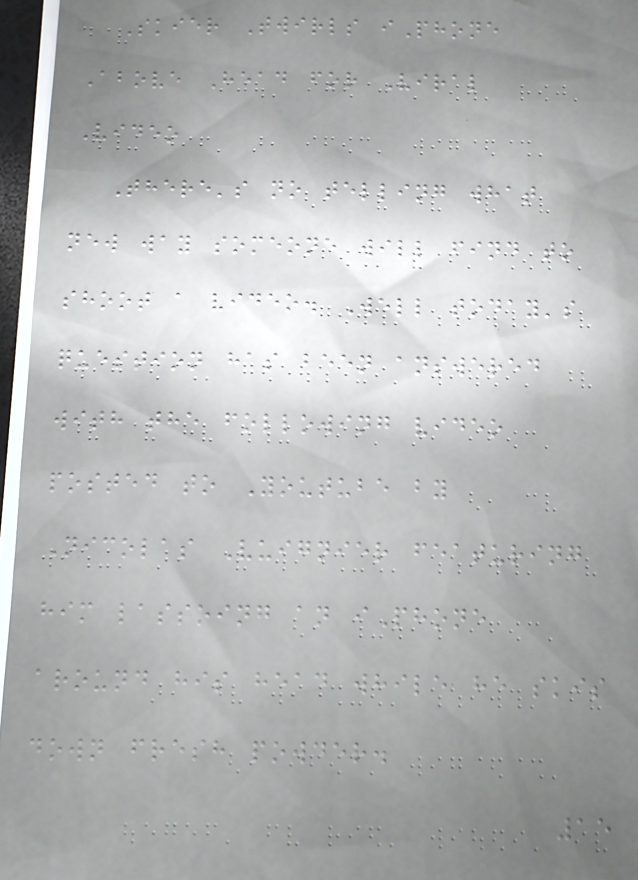Skier Twirls iPhone
Above Head for Viral
Video
There's no telling what
new way someone will find to
shoot a video. Well today's
question has been answered
with the following video
posted to Youtube by
Nicolas Vuignier featuring
him lassoing an iPhone
around his head while he skis
down fresh powder.
15
